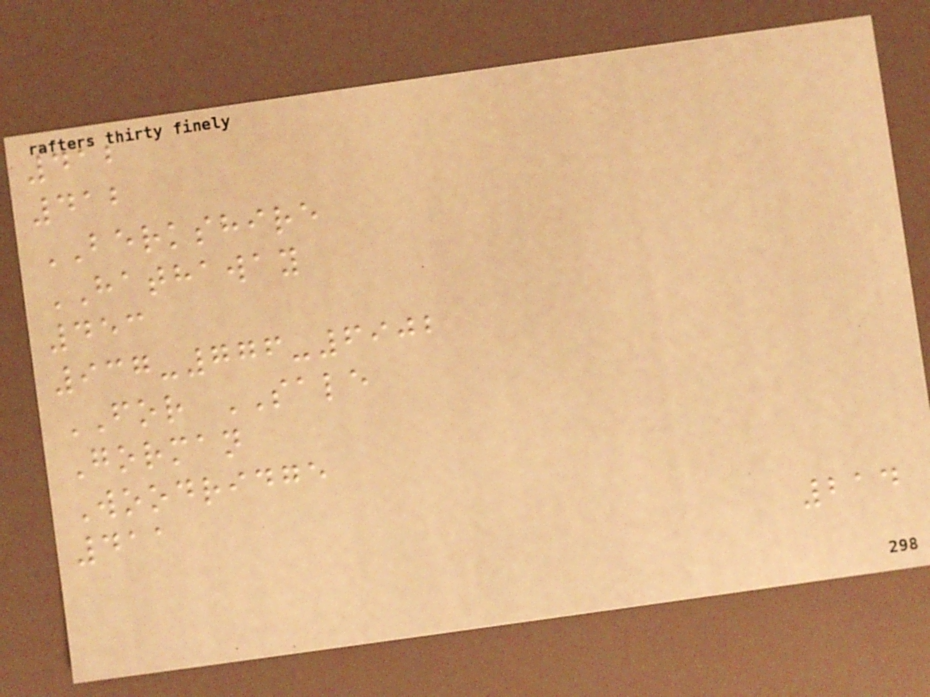412
412
BERKSHIRE
HATHAWAY
453
937-776-6902
FOR SALE
Gorman
Woodridge
411
214
